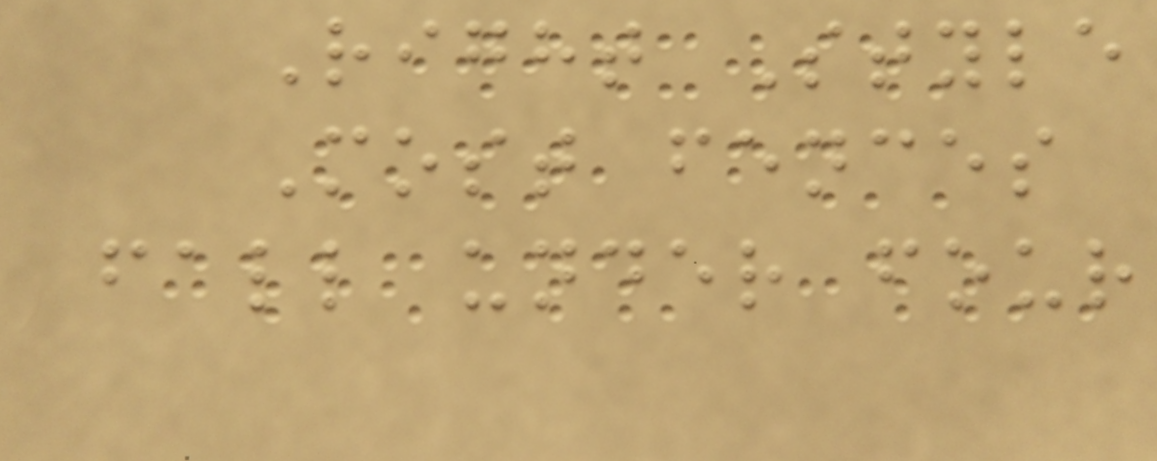Right Style
Most fences
fall under four
